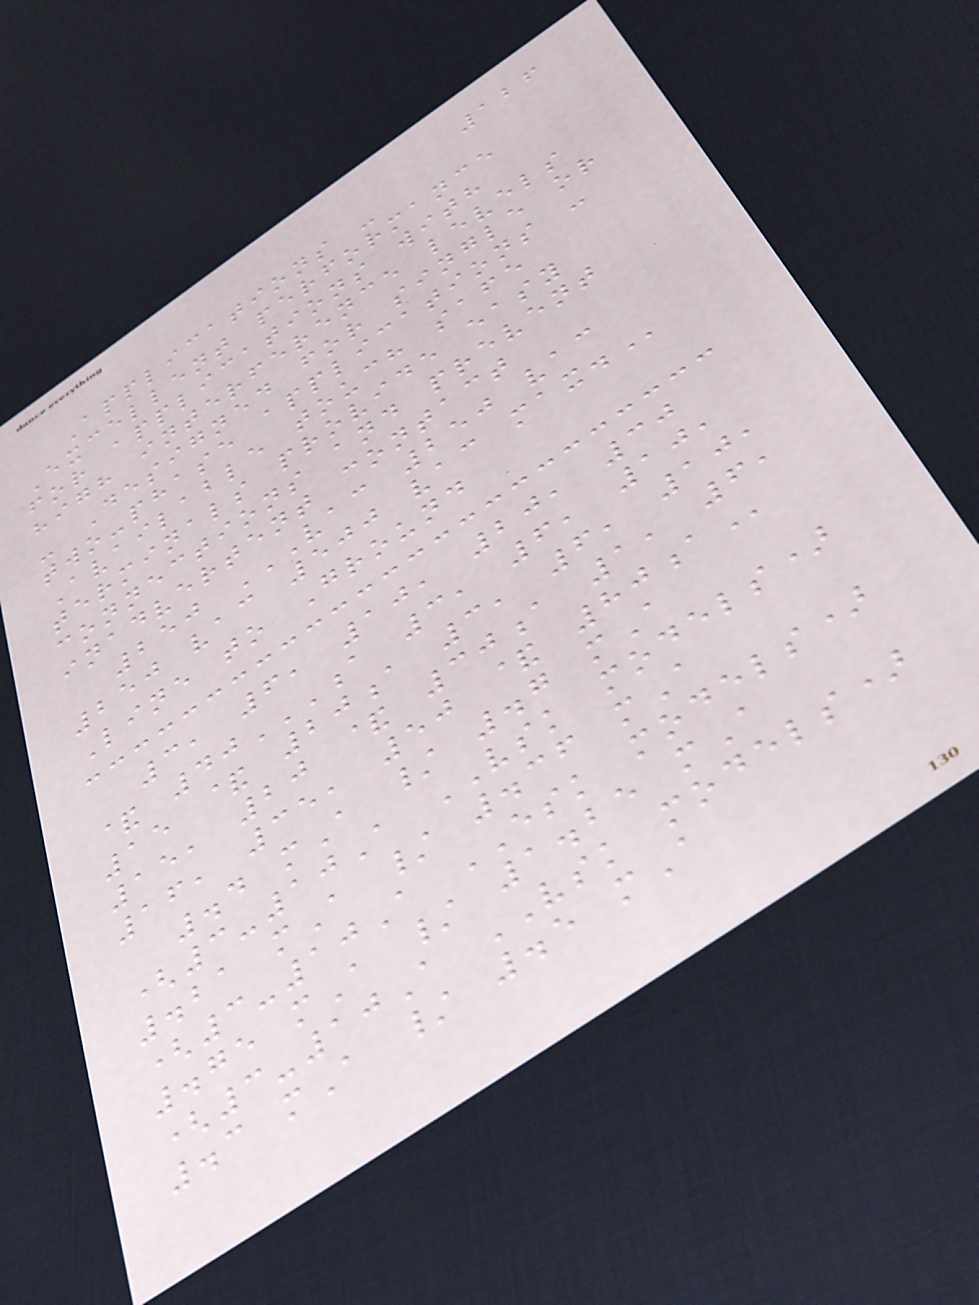126
Applications -
Excellent performance
for applications with
high interference levels
- Designed for single or
two-phase applications -
Available touch safe
terminals provide easy
connections and prevent
inadvertent contact
250 VAC 250 VAC
250 VAC 500 VAC MAX.
Line to Ground
3, 6, 10, 20, 30
& 40A 3, 6, 10,
15 & 20A 3, 6, 10,
15, 20 & 30A 1, 6,
16, 35, 50 & 80A
.4 mA / .7 mA
(3-10A VSK models)
.21 mA / .36 mA
(3-10A ESK models)
.75 mA / 1.25 mA
(3-10A VSK models)
.3 mA / .5 mA
